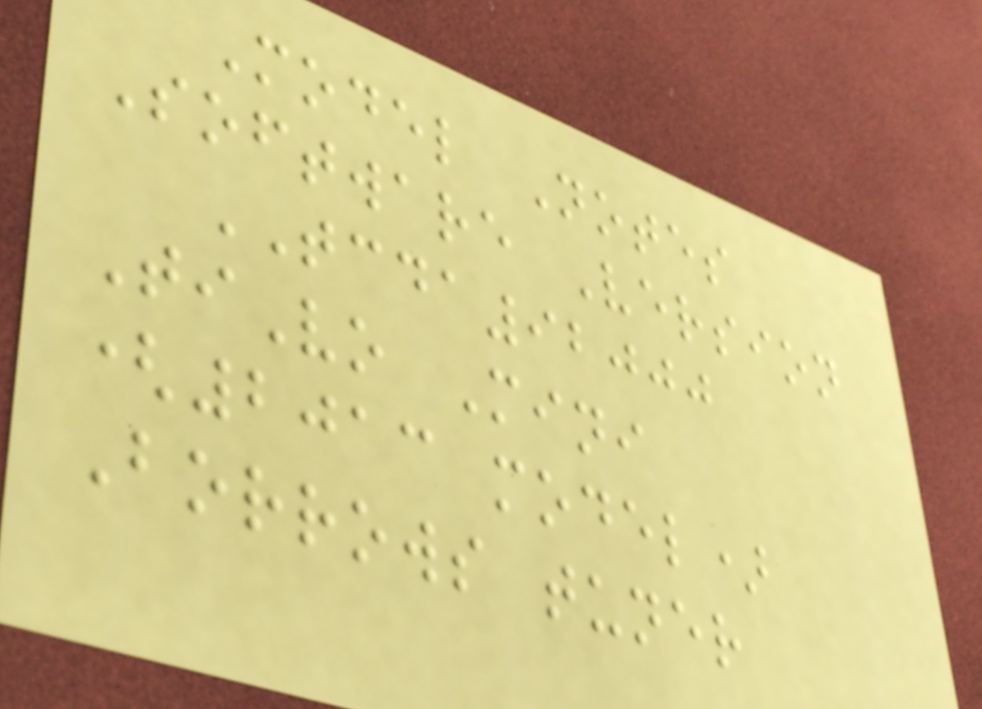Model Notes
Software Version
TCDA92000
TiVo Mini
(2013 model)
Borrows tuner
